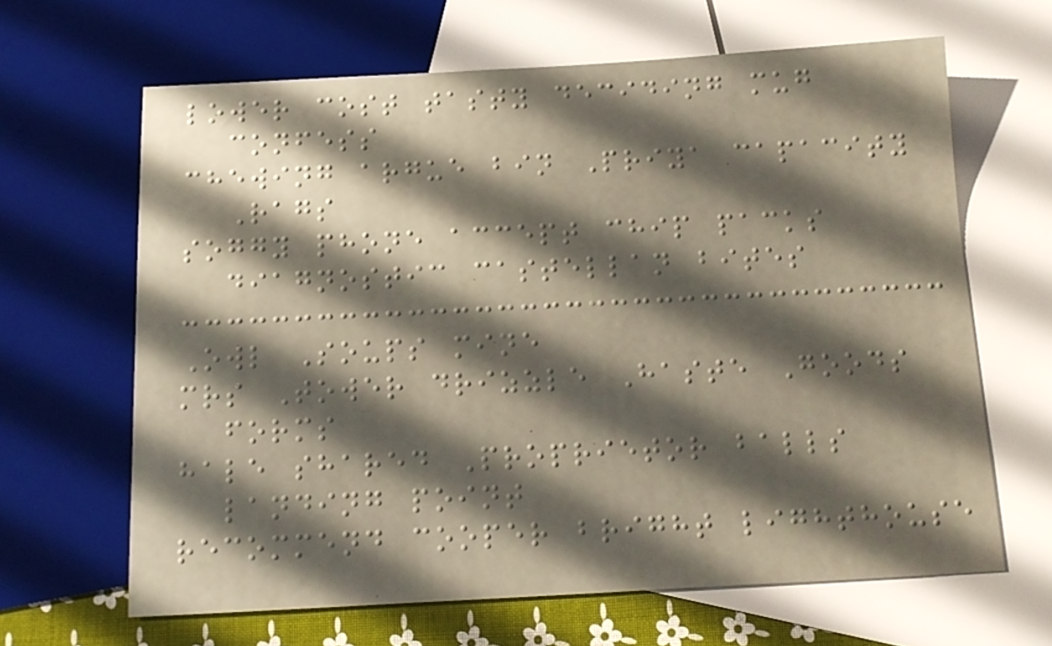lower cost tasty deciding mug
confess
chewing argue bin Priya capacity
Rags
soggy phone accept chip packs
diagnostic castellan bites
Owl Soups mine
mrs Tower drizzle Haste Goods
forms
hale shared Proprietor balls
landing point
recommend cooper bright lighthouse
